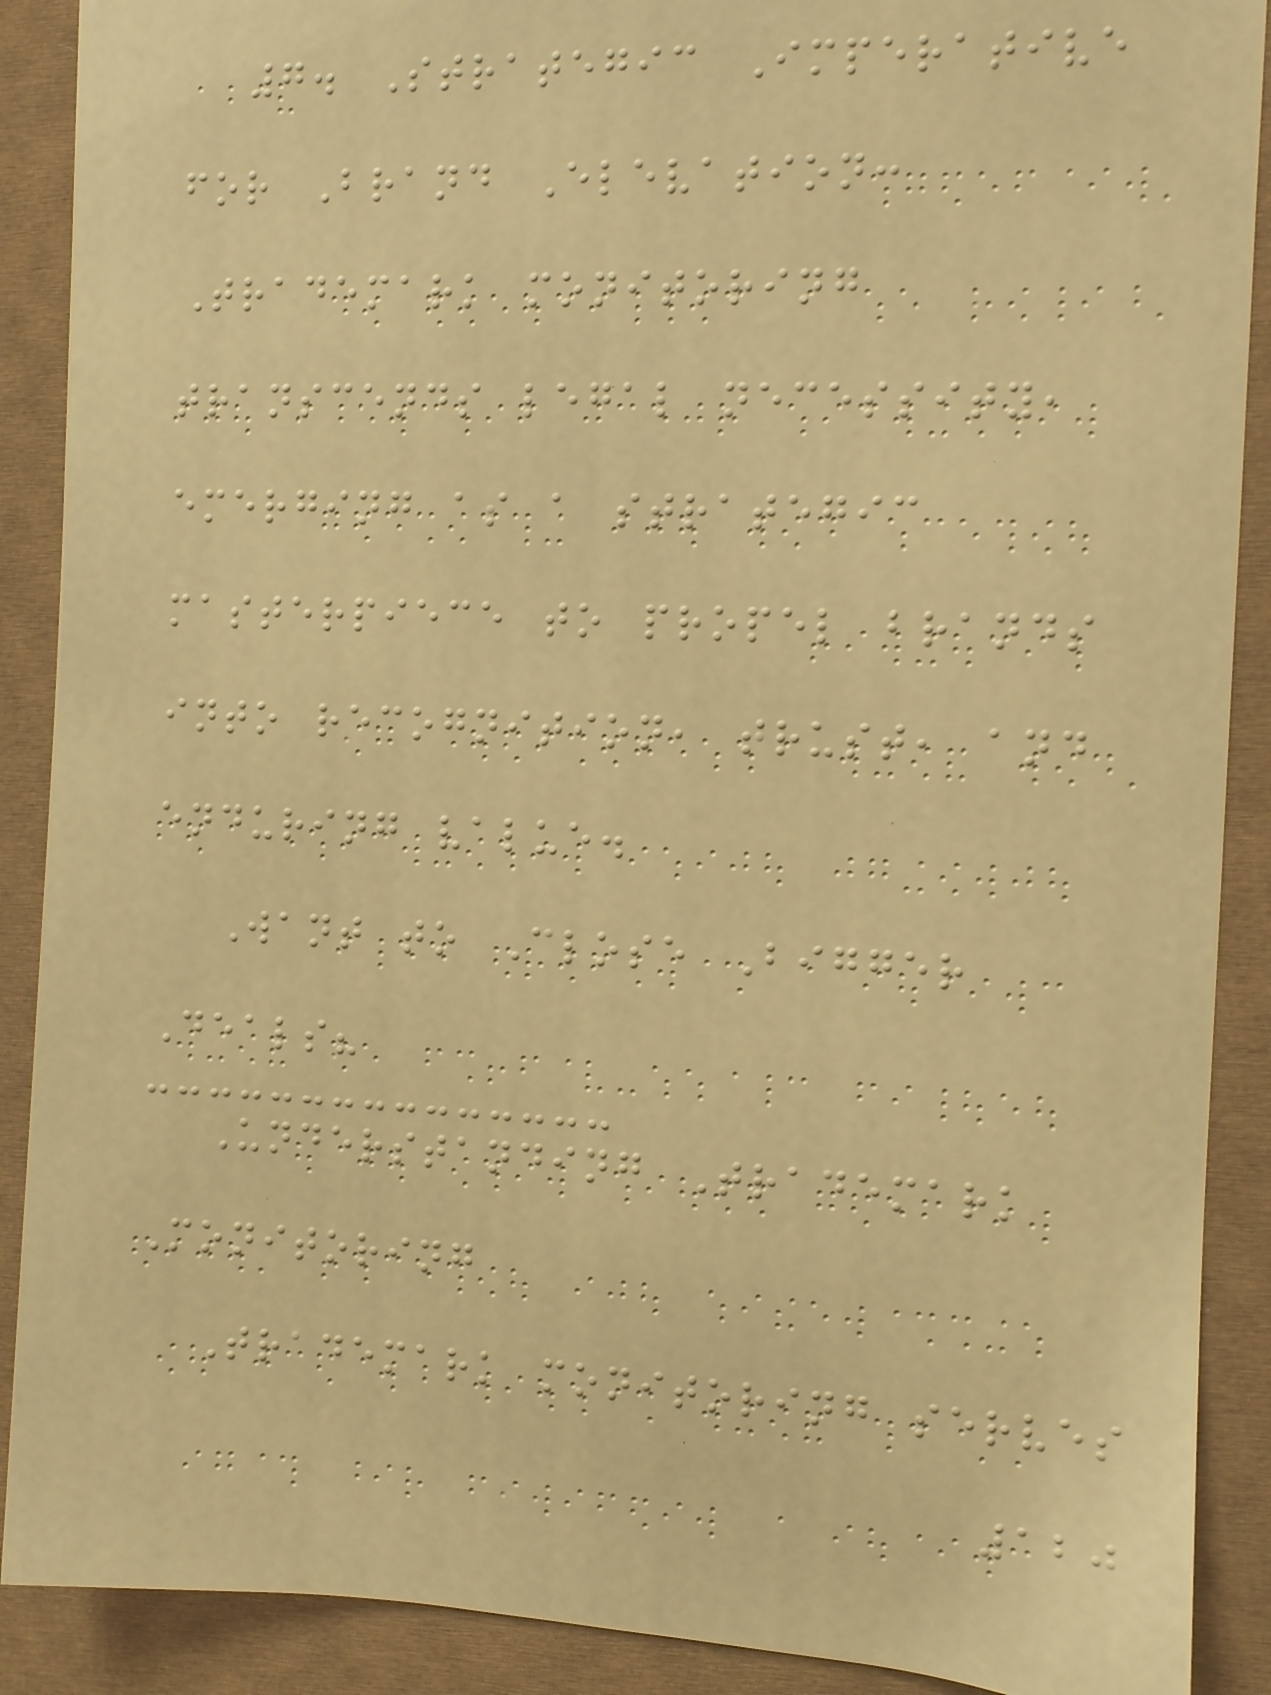7. Strategic Imperative
for Brand Elevation:
Trademark monitoring
transcends legal necessity,
emerging as a strategic
masterpiece to propel brands
into recognition, trust, and
enduring value.
Want to Close Bigger
Deals?
Understanding Trademark
Monitoring
Trademark monitoring serves
120
